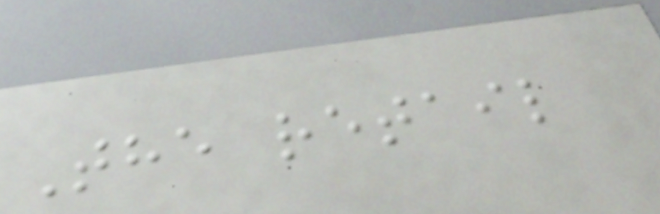The retail
